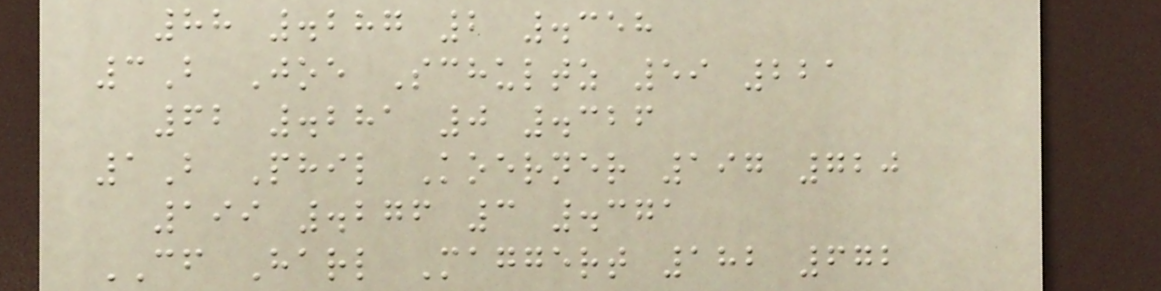88 .287 2 .358
3B Joe Schultz 59 221
62 .281 0 .326
1B Phil Koerner 197 720
199 .276 3 .371
CF Harl Maggert 182 672
